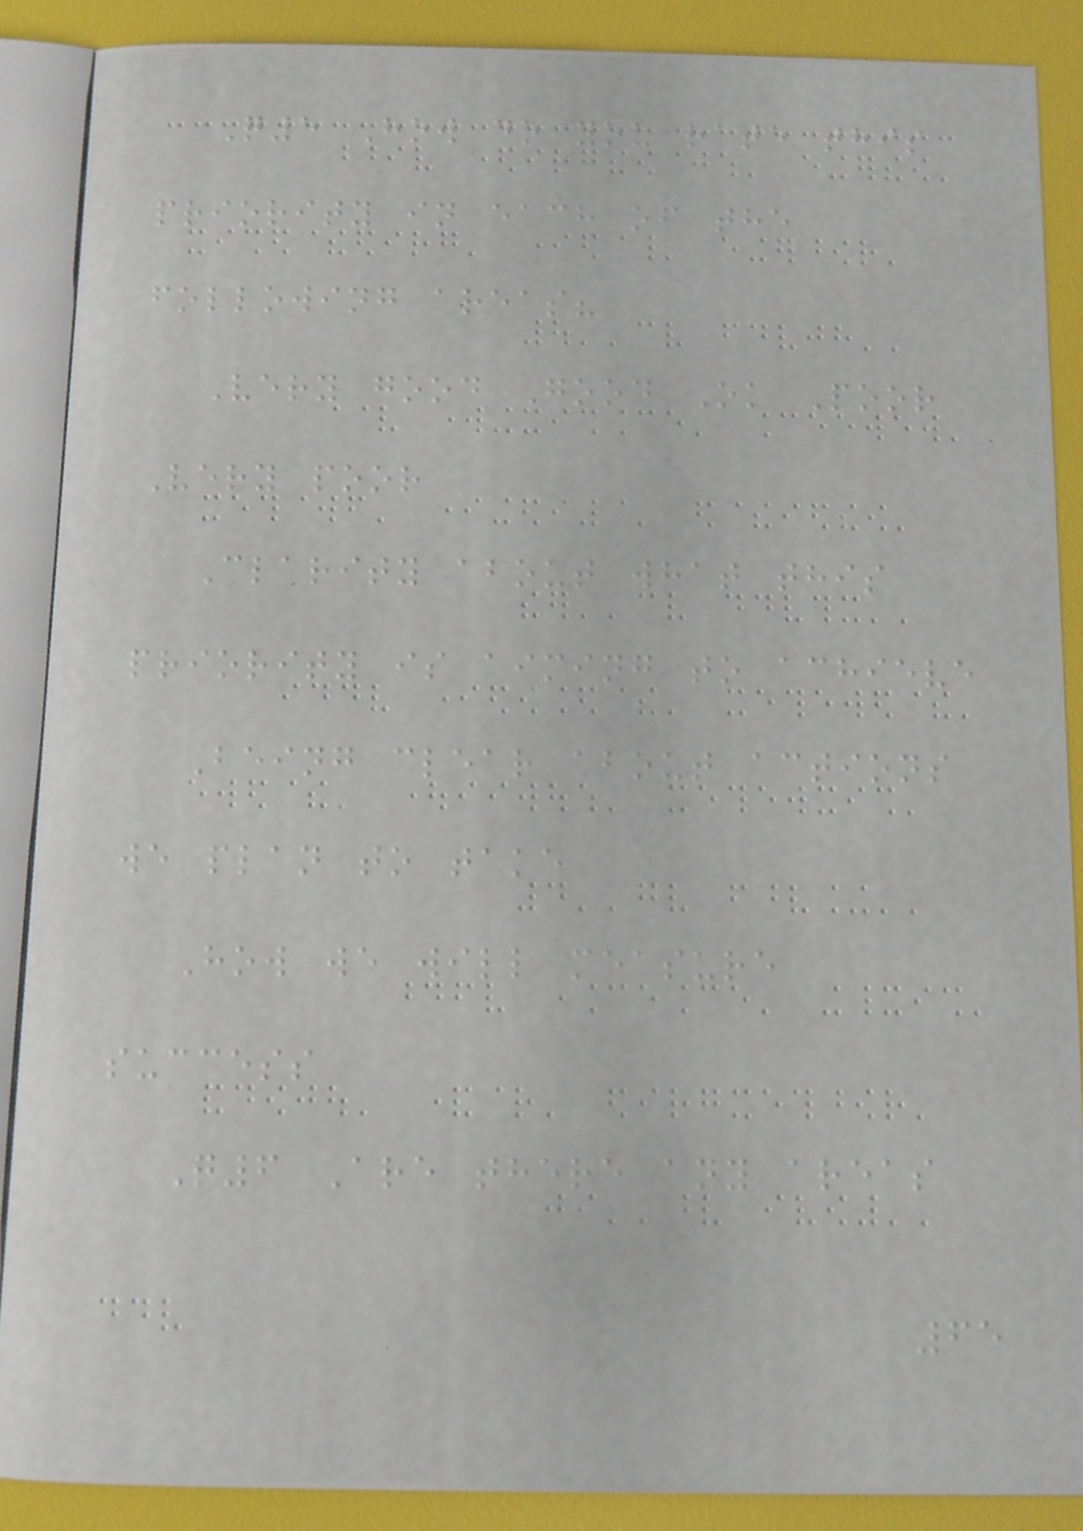Q5 How do you rate this
priority in each of the
following areas?
Very good Good Ok Poor
Very poor
Clarity about what this
priority is aiming to achieve
Being clear about actions
we plan to take
How we will measure
success
Q6 Are there any areas
65
